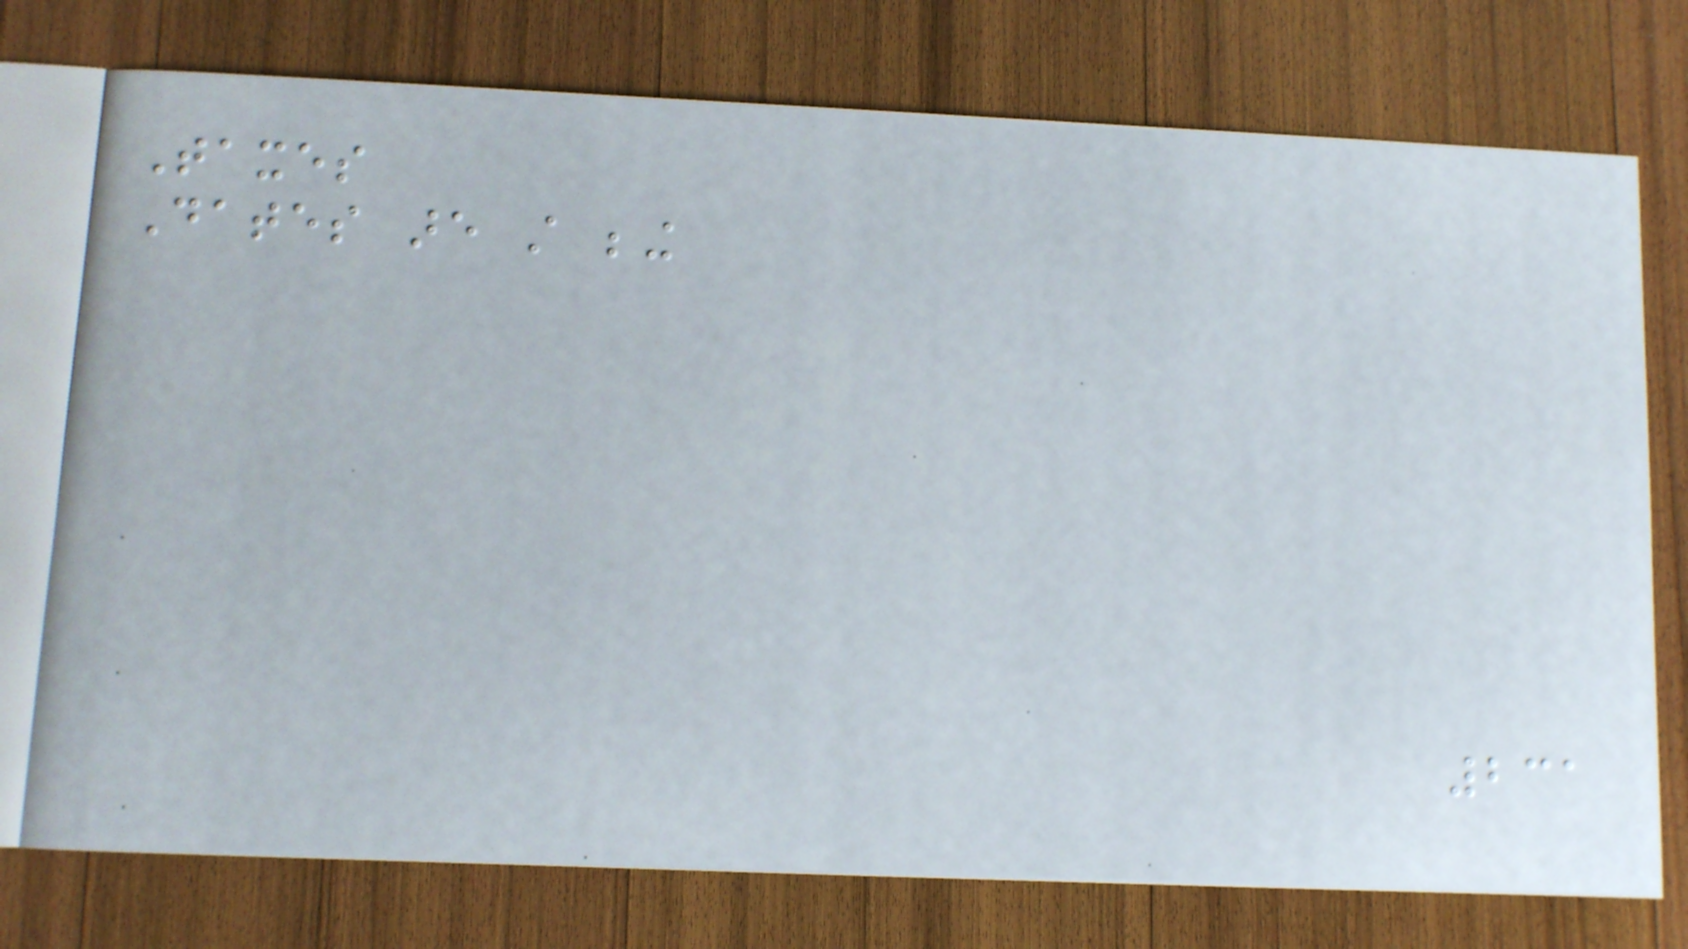Taxes
Dates are still being
231
